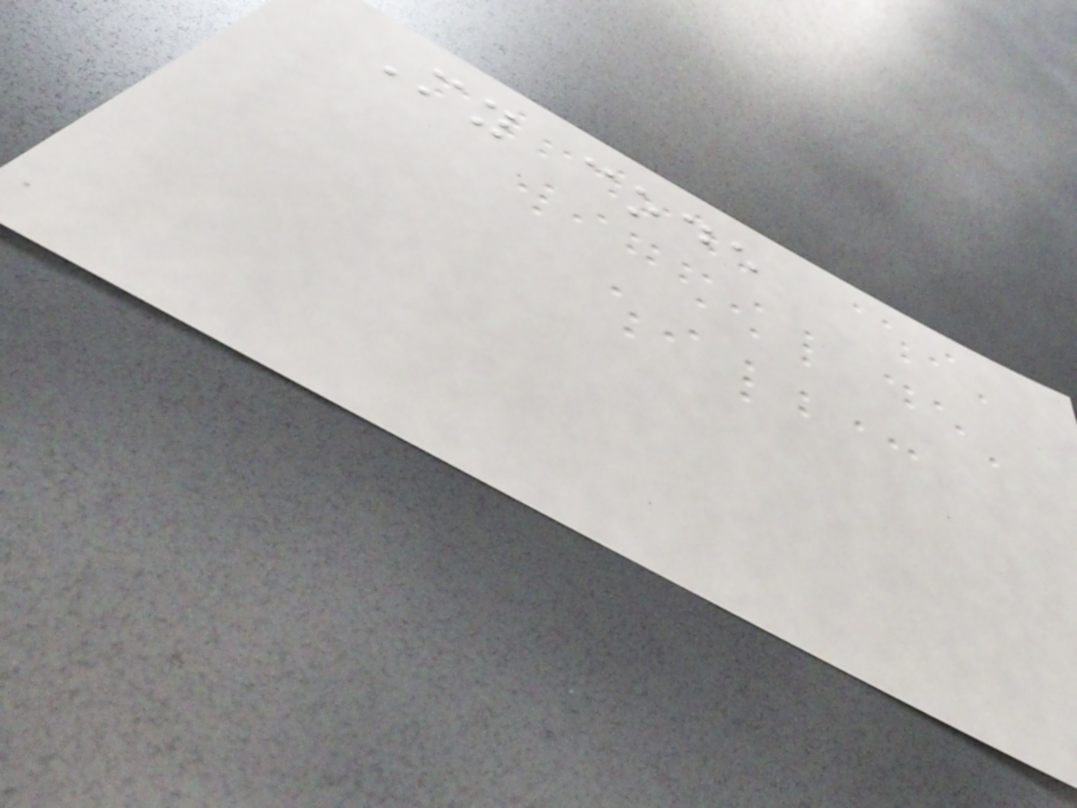My code
